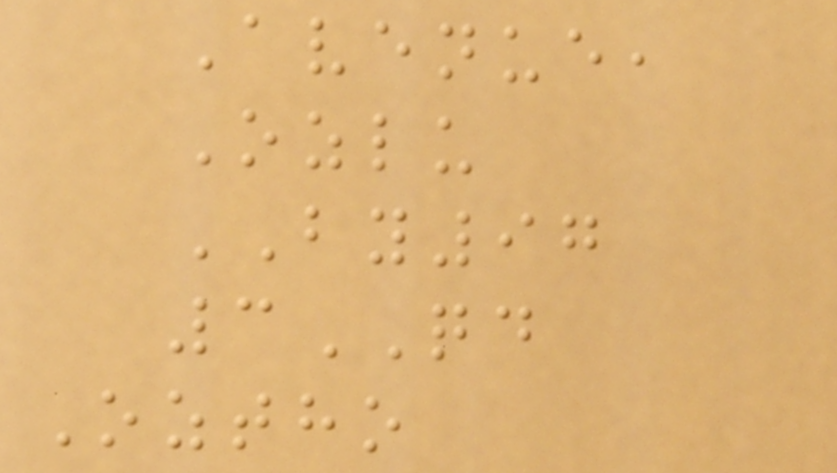Avenue,
Ozlu
BY97
3QD
Oztho
